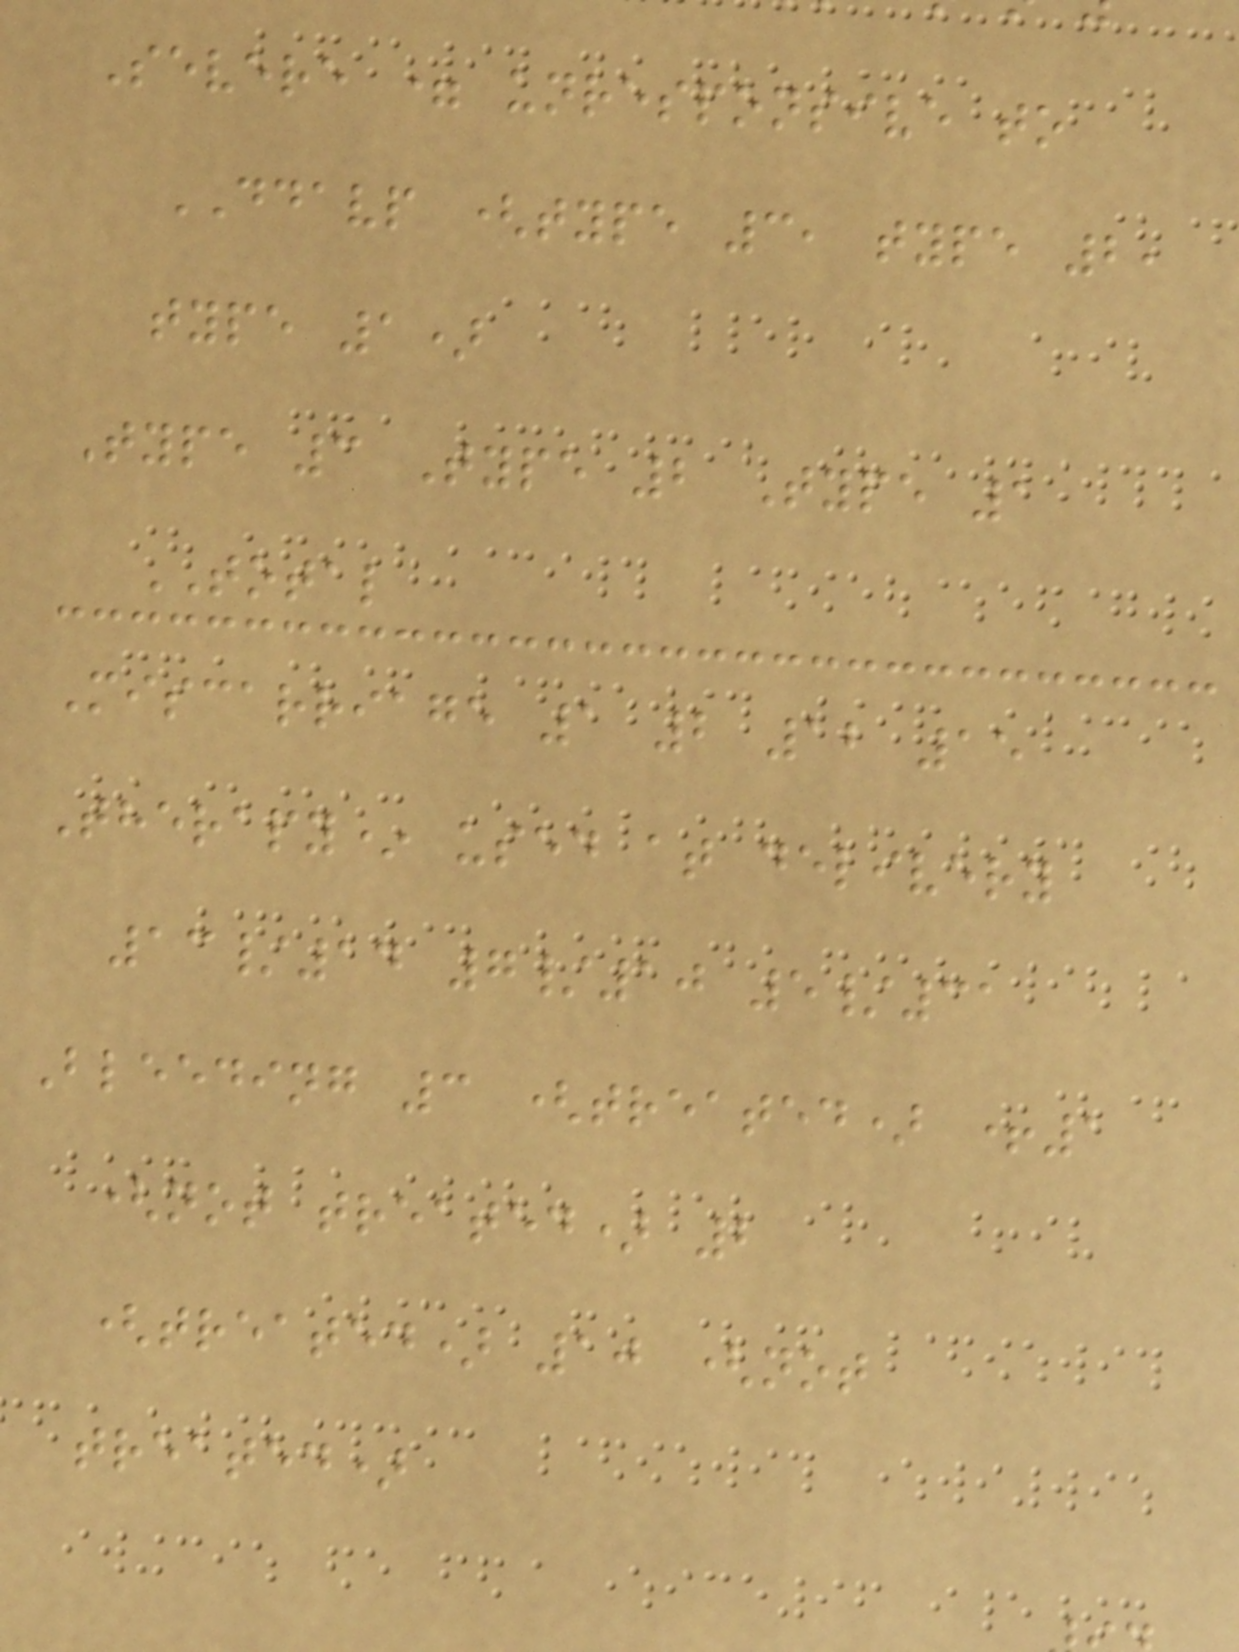Severe = unresponsive to
DDAVP (type 3, type 2,
type 1)
Type 3 Type 2 Type 1
TOTAL
Miscarriage 1 2 12 15
Therapy* used at delivery
13/14 7/10 5/31
Bleeding 3 (treated) +1
(not treated) 2
(treated) 10 (not
treated)
